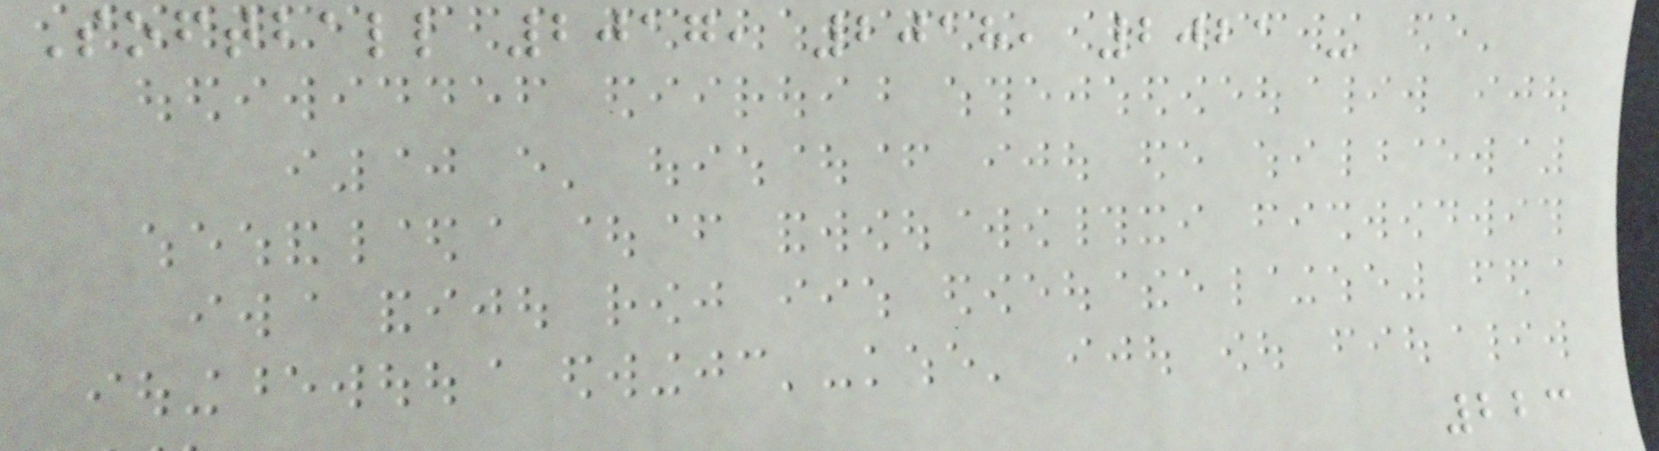Softball 2017, 2018, 2021 -
223
